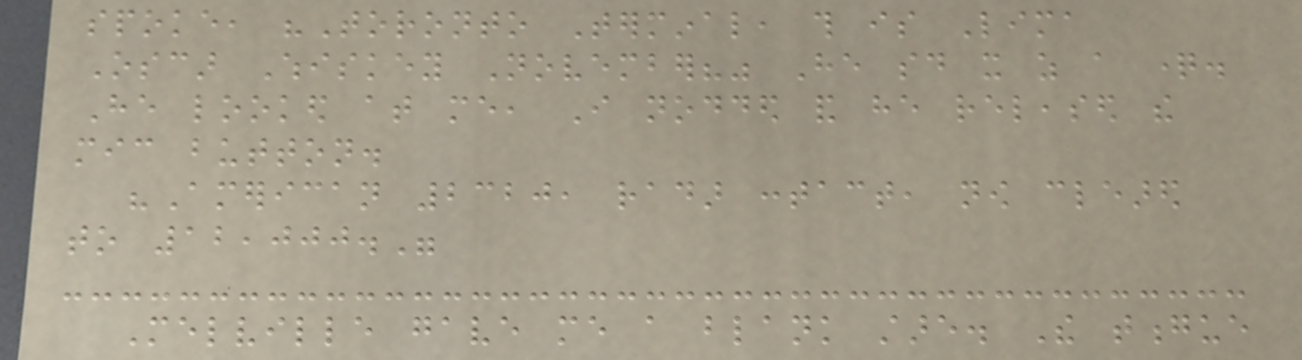spoke, "Toronto Terminal, this is Lima
Oscar Whiskey November?" He said it as a question.
He looked at me, I nodded and he released the
mic button.
"American 2320, radar contact, now cleared
to 12,000."
Melville gave me a blank stare. The tongue
